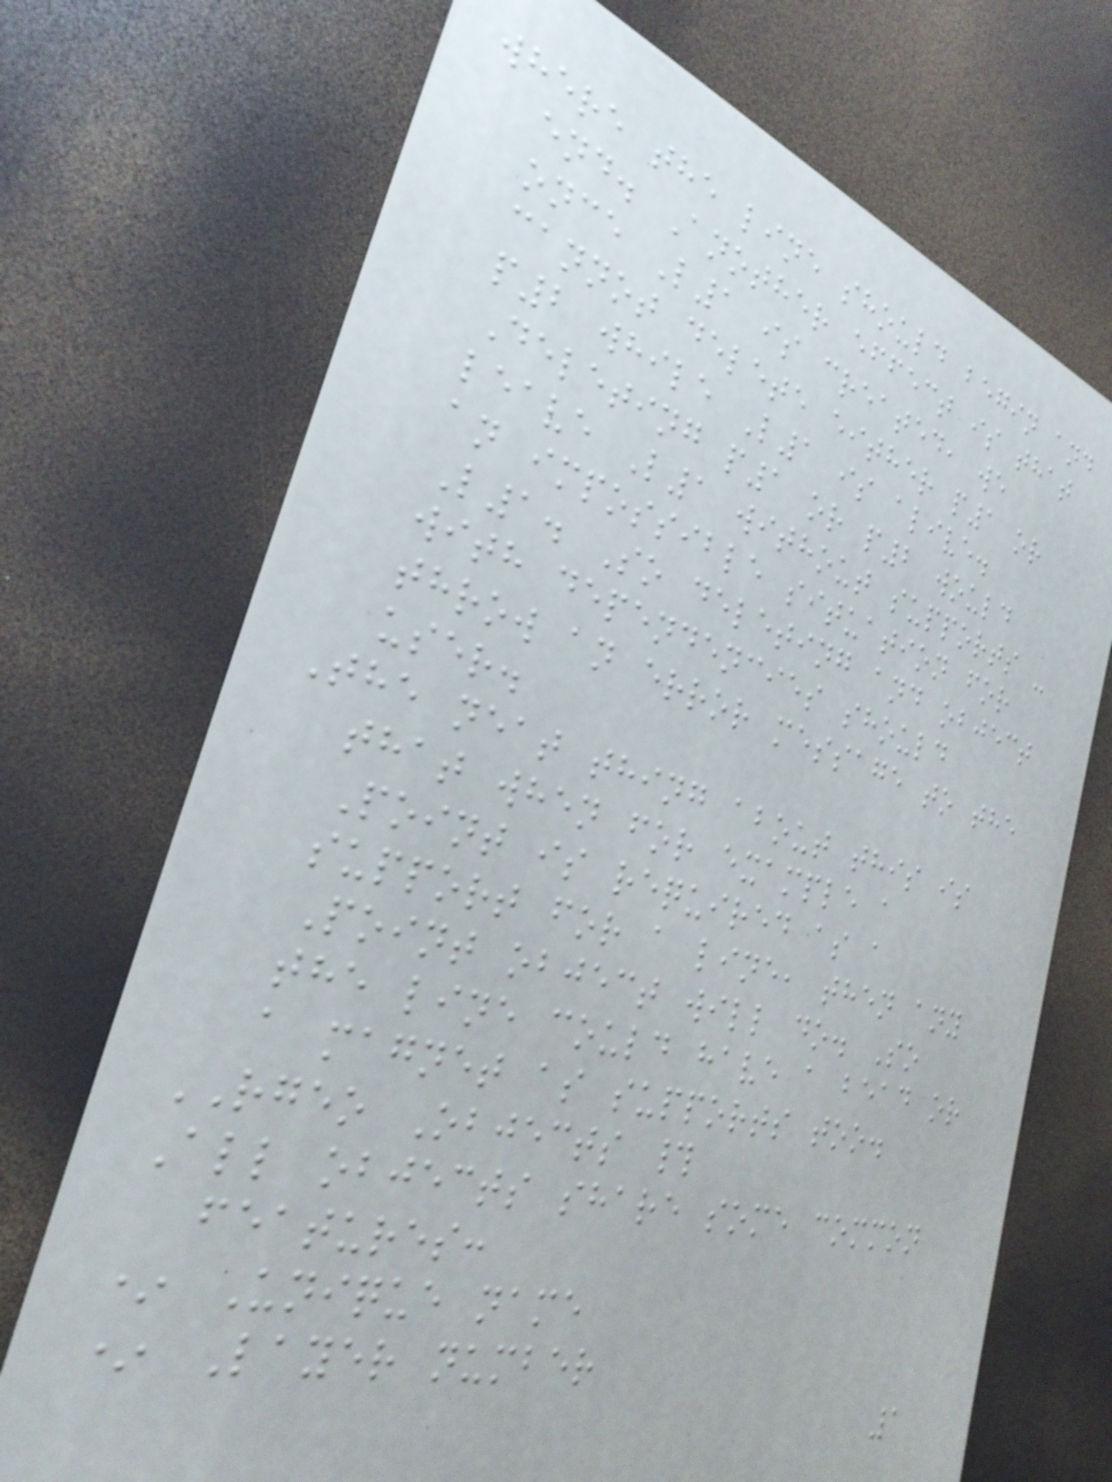where the line should begin and
end. Another effect is that
once L1 is created, we
cannot delete either p1 or
p2 while L1 is alive.
Deleting p1 or p2 would
leave L1 without supports -
an impossible situation for
L1. So deleting and object
with dependencies should
throw an error message to the
user.
The neat thing about this is
that when for example a
Point is required as a
support for a line, then any
Point object will do. So
the line could have a bead or
a magnet as supports too.
RGEO Objects #
All objects share some common
features:
* Unique name
* Layer number
1
